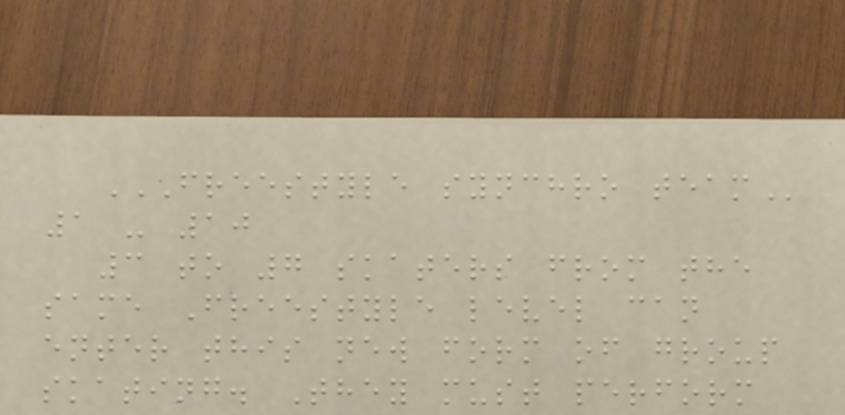FREESTYLE SYNCHRO TEAM
1 - 10
3 to 7 skaters from the
same Freestyle level can
enter this new form of group
skating. They must perform
